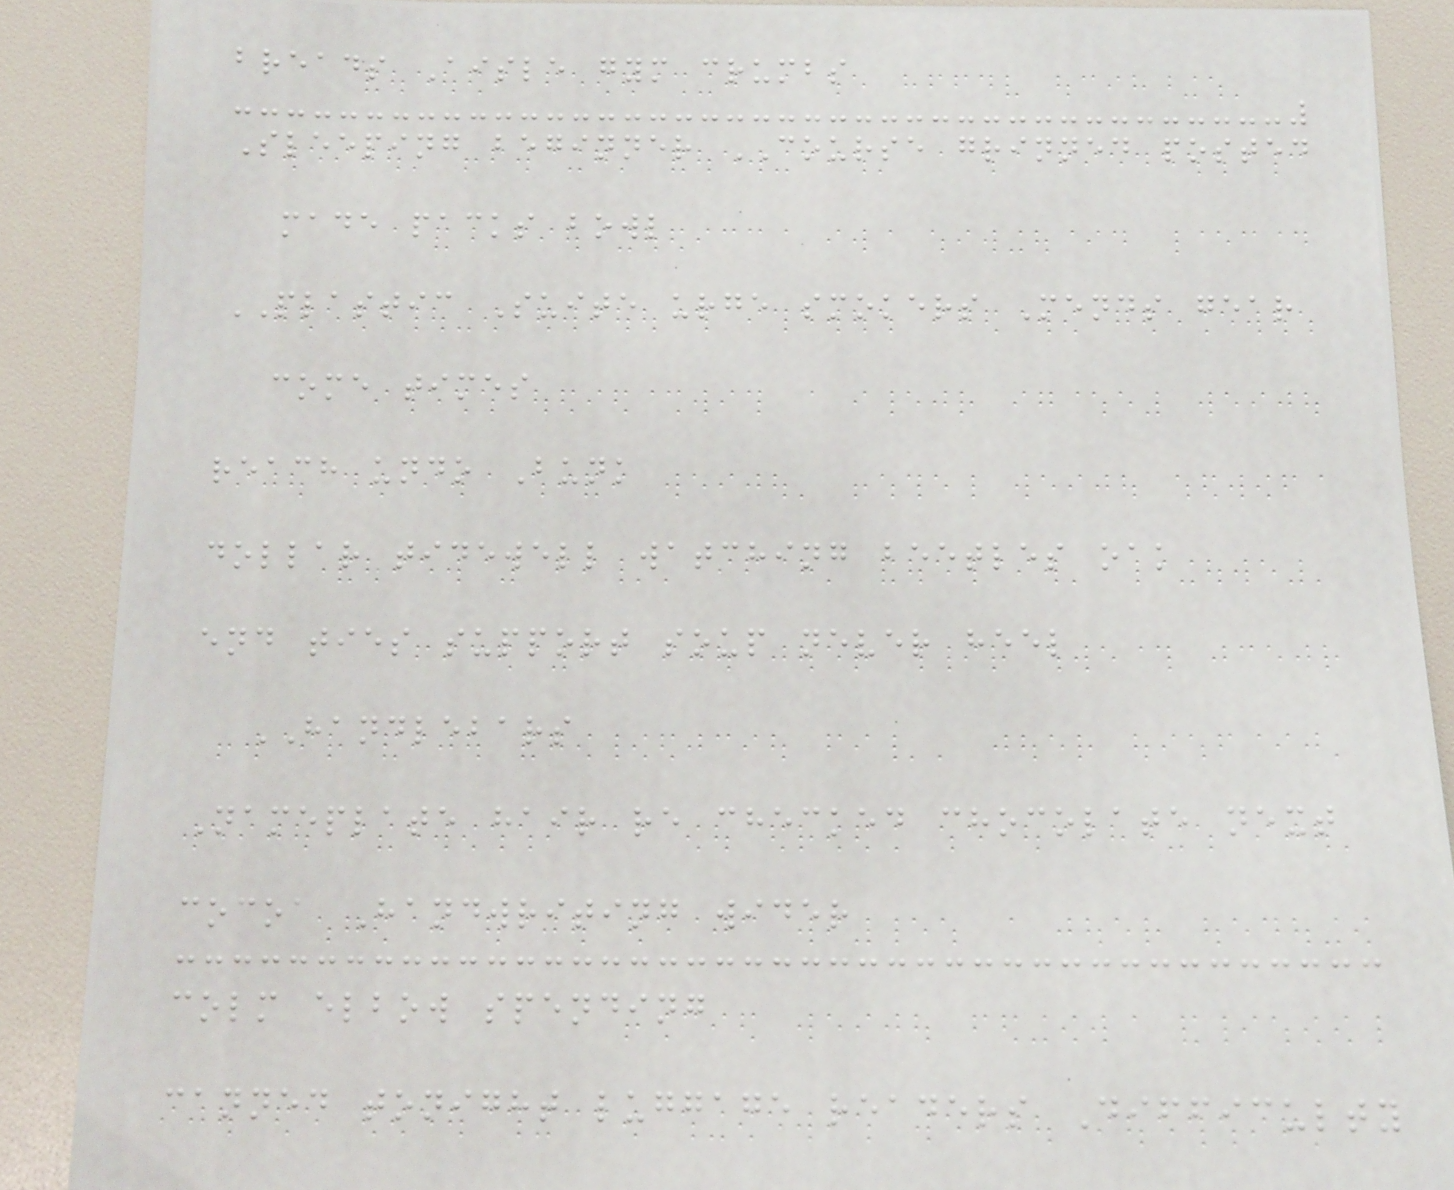breads Aisle gym crumbs
Sleeping beginner COURSE grinned posted
made packs bowl
PLASTIC Suite urge smokers Mends gear
come times
reach undo Bunk
dollar tidewell watching beetles oak
end ties support soup never heel
HANDLEBARS
Nameplate hair re checked chocolate next
cocoa Handwriting wider
colm elbow spending
canned tonight luggage readers Difficulty
